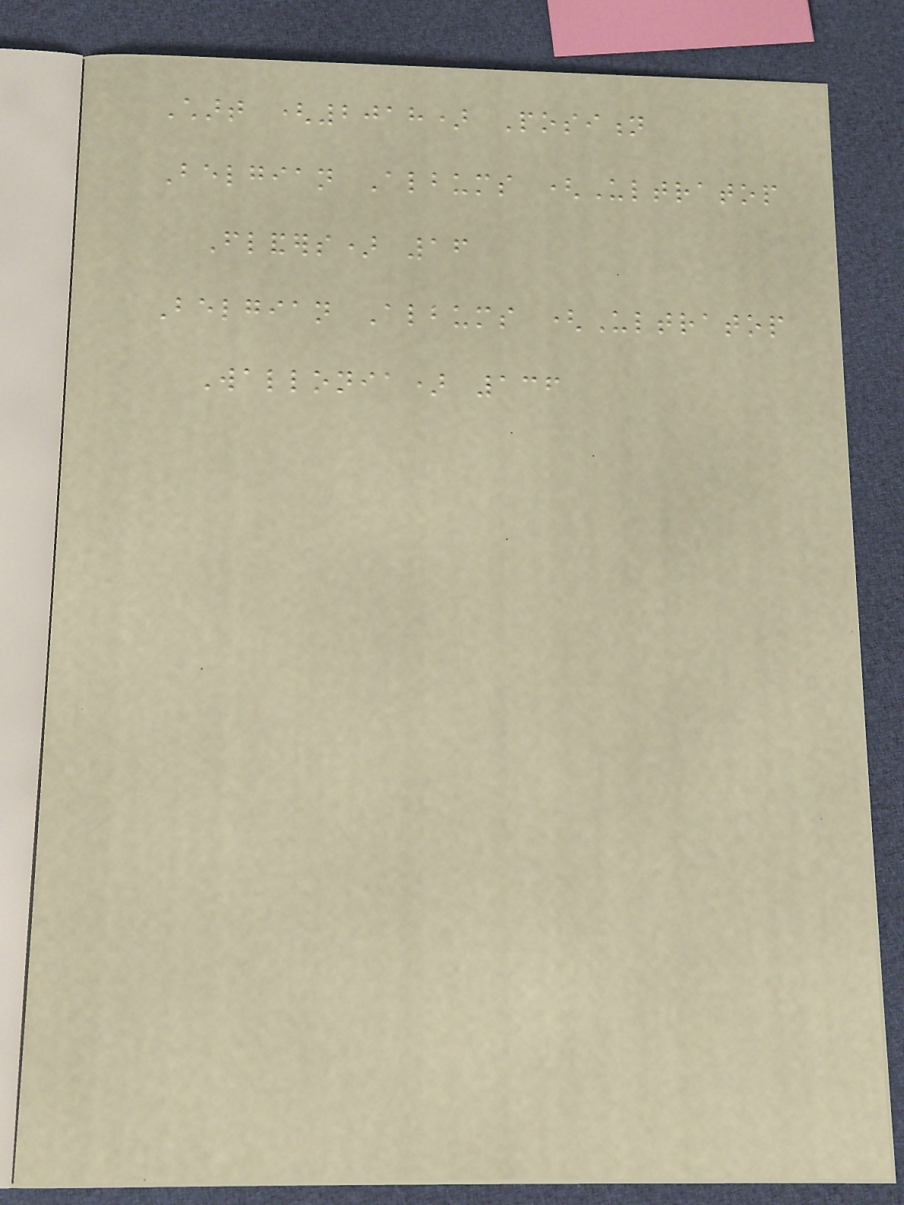Chart (2018) Position
Belgian Albums (Ultratop
Flanders) 16
Belgian Albums (Ultratop
Wallonia) 136
